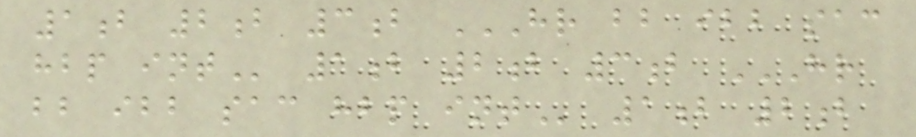1b 2b 3b HR BB IBB SAC
HBP INT 1b 2b 3b HR
BB IBB SAC HBP INT 1b 2b
